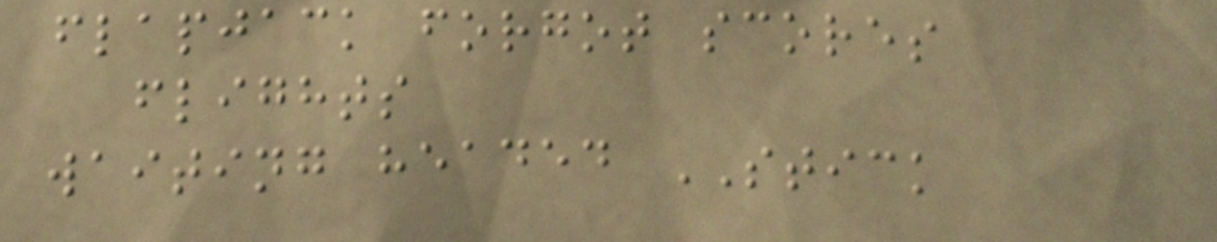flapjack forgot scores
flights
waiting headed STICK
